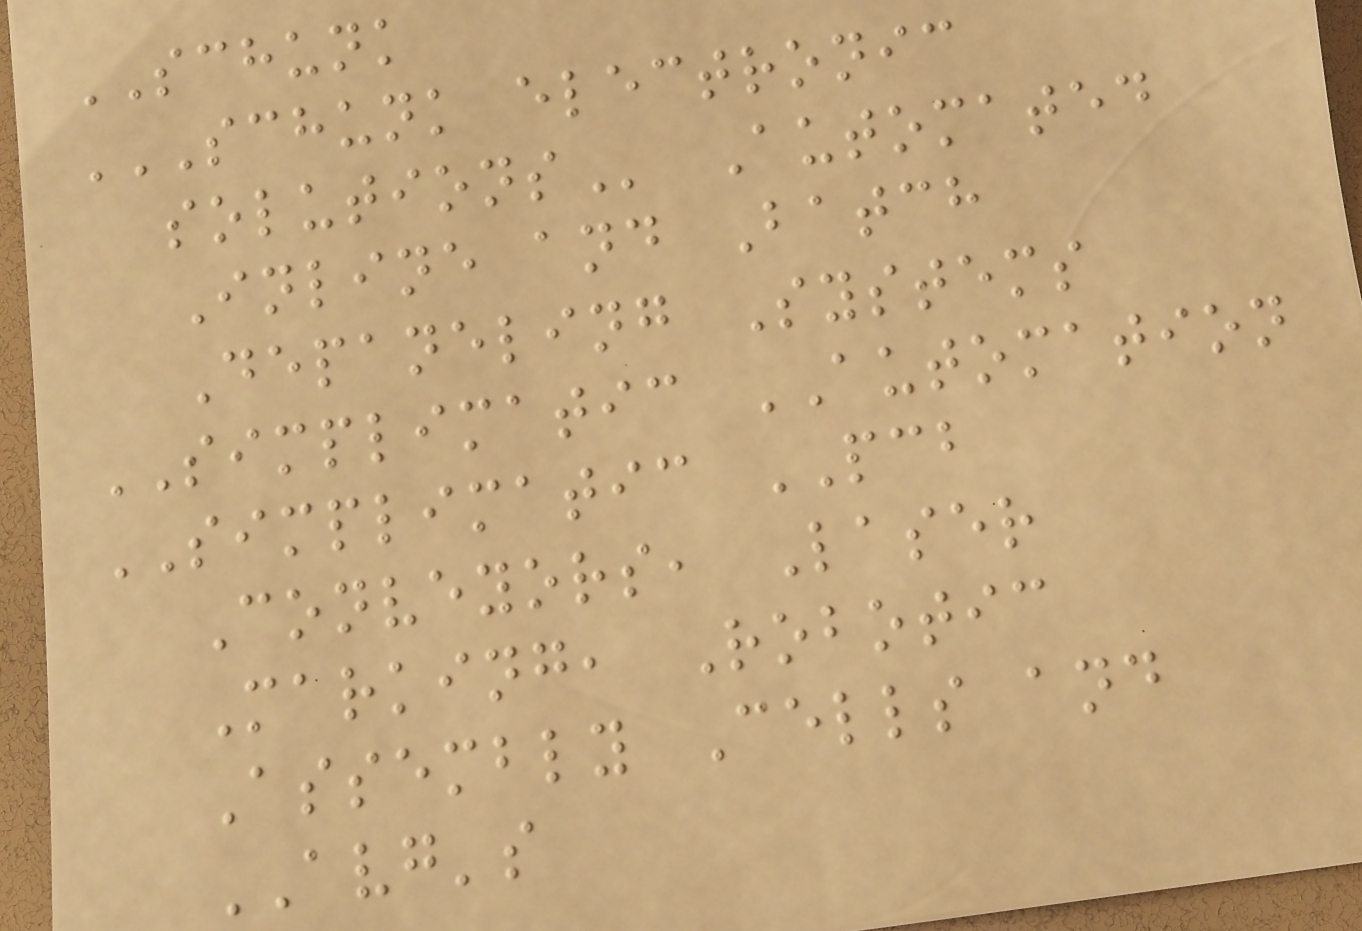SCHUNK
SCHUNK ELECTRONIC
SOLUTIONS Automated
Inline and Batch
Depaneling Systems
SIMPLIMATIC AUTOMATION
SIMPLIMATIC PCB
Conveyors, Laser
Marking, Robotic
Assembly Cells and
AVG's
